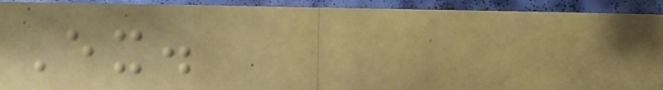Ex.
